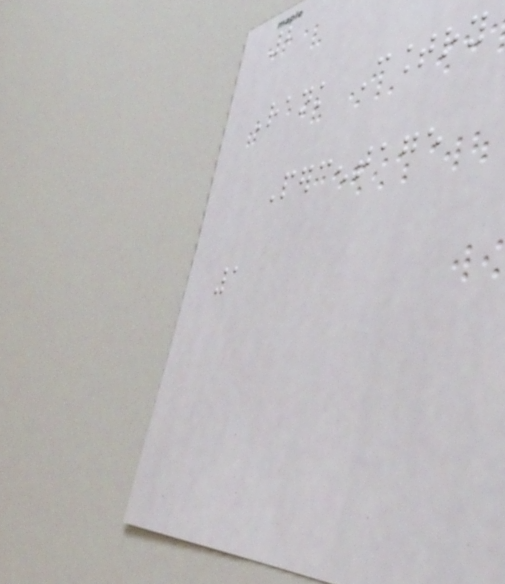2
Rank Country
Percentage
1
